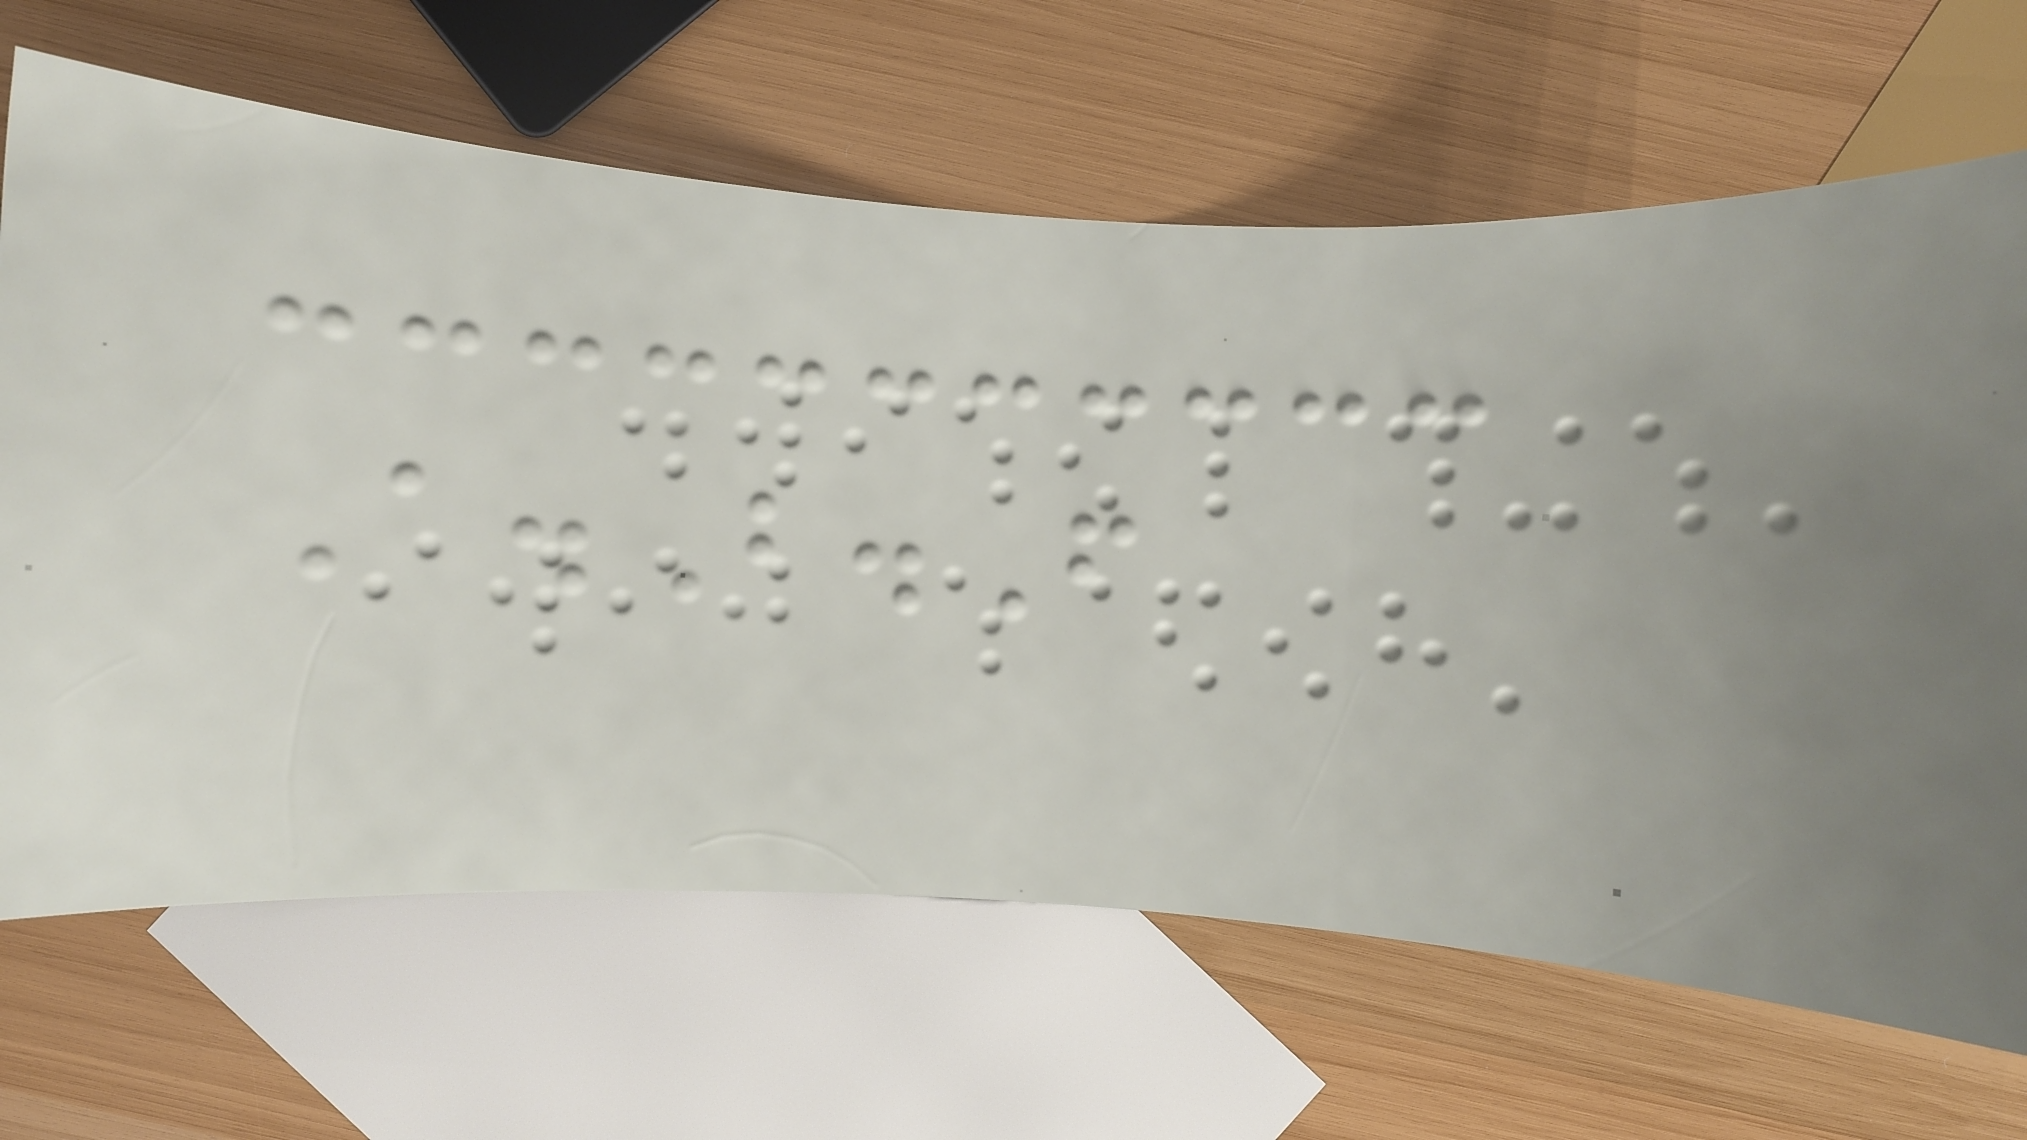A.B.F
